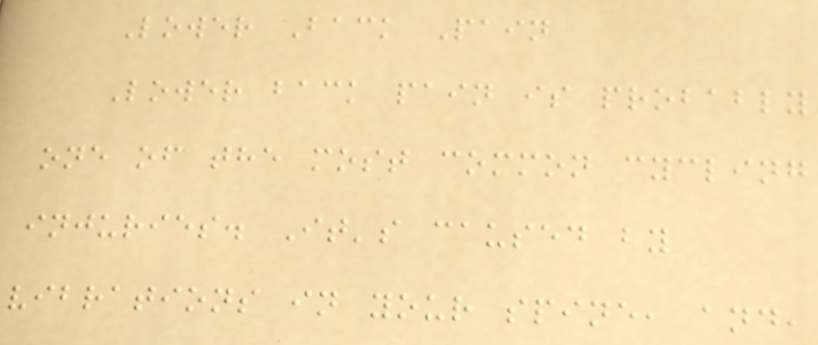Lower Back Pain
Lower back pain is probably
one of the most common cycling
injuries. It's caused by
vibrations in your spine, and,
